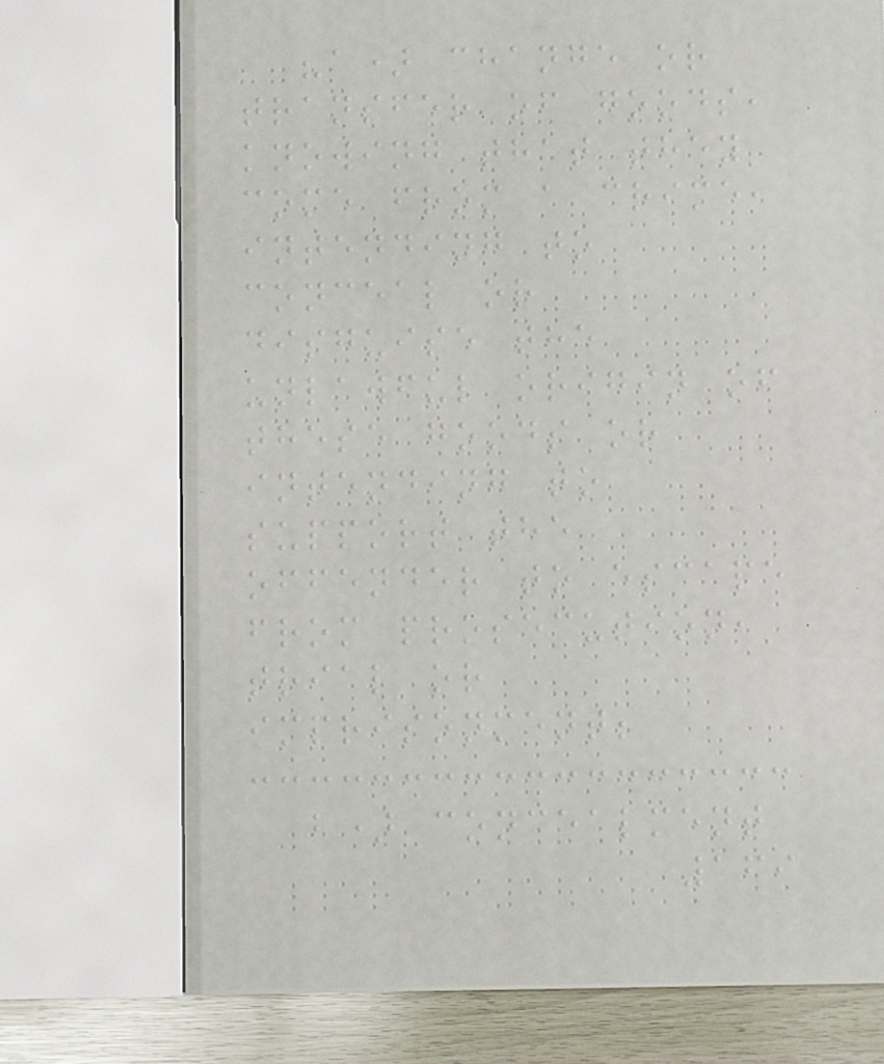"a) change or
transfer of goods,
knowing that they
come from a crime,
intending to
conceal or
disguise the
unlawful origin of
these goods or
intending to
support the
offender to escape
from prosecution,
trial or
imprisonment;
b) concealment
169
